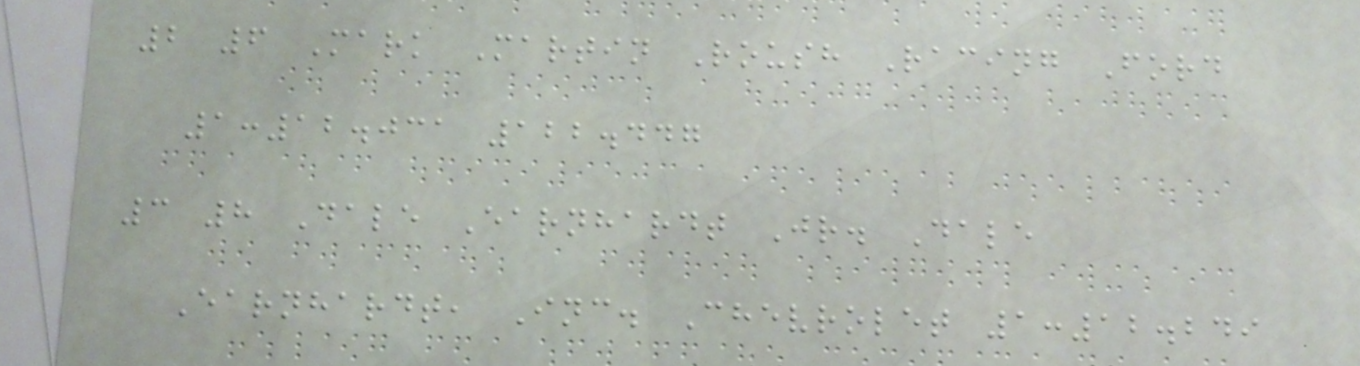2 6 Mark Martin Roush Racing Ford
1:12.031 122.447
3 8 Dale Earnhardt Jr. Dale
Earnhardt, Inc. Chevrolet 1:12.249
